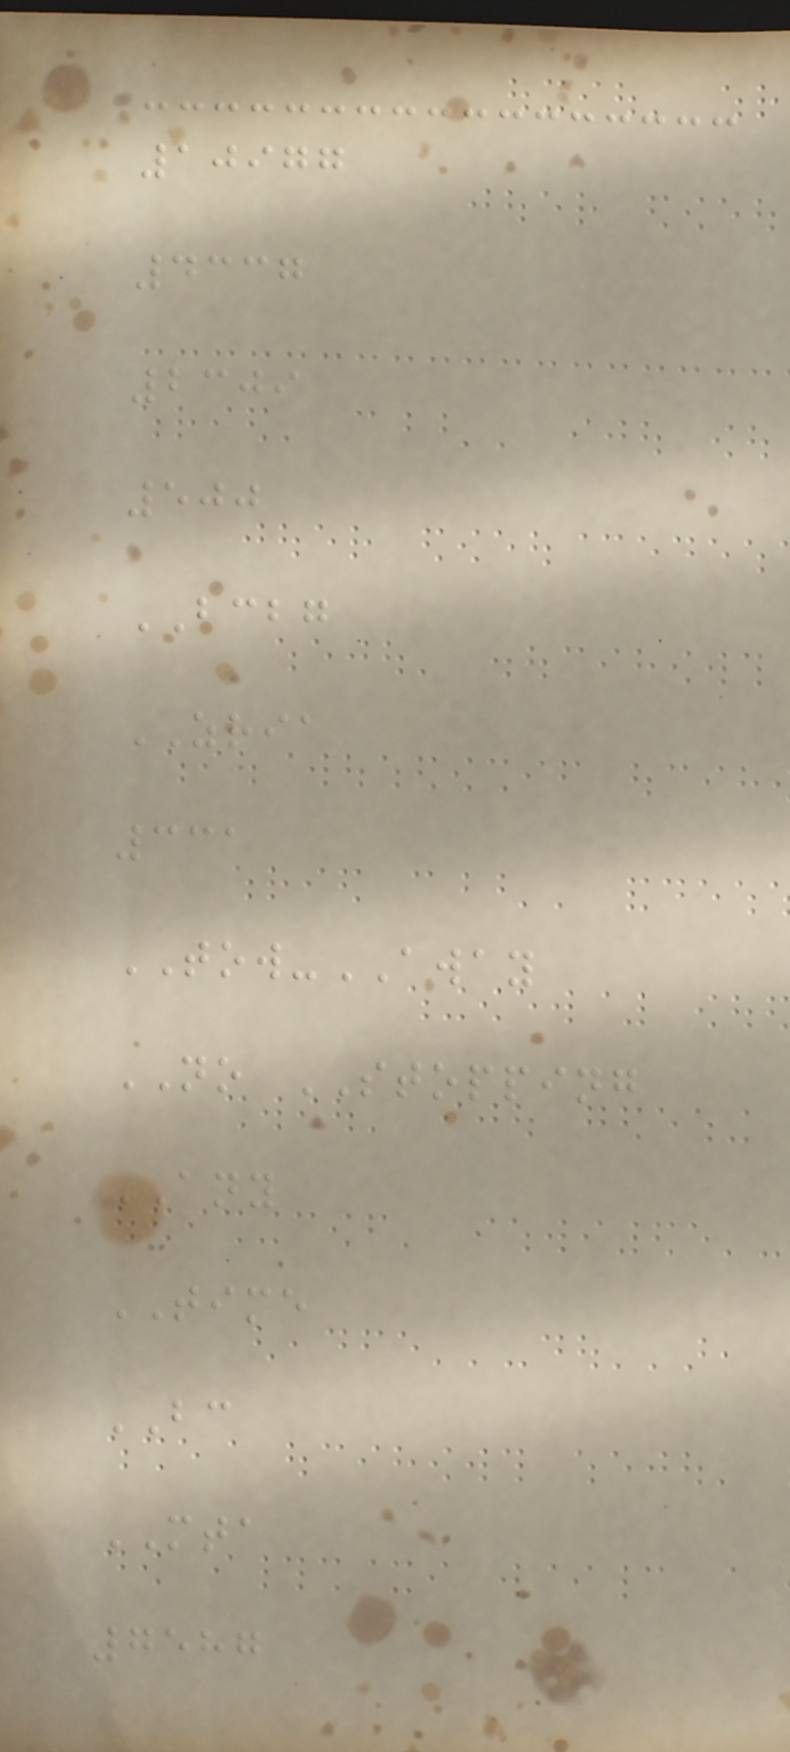10977
4337
2309
500
BCBG
ZRIA
331
TOW-AWAY
NO STOPPING
ANY
TIME
BC
MTA
7587
